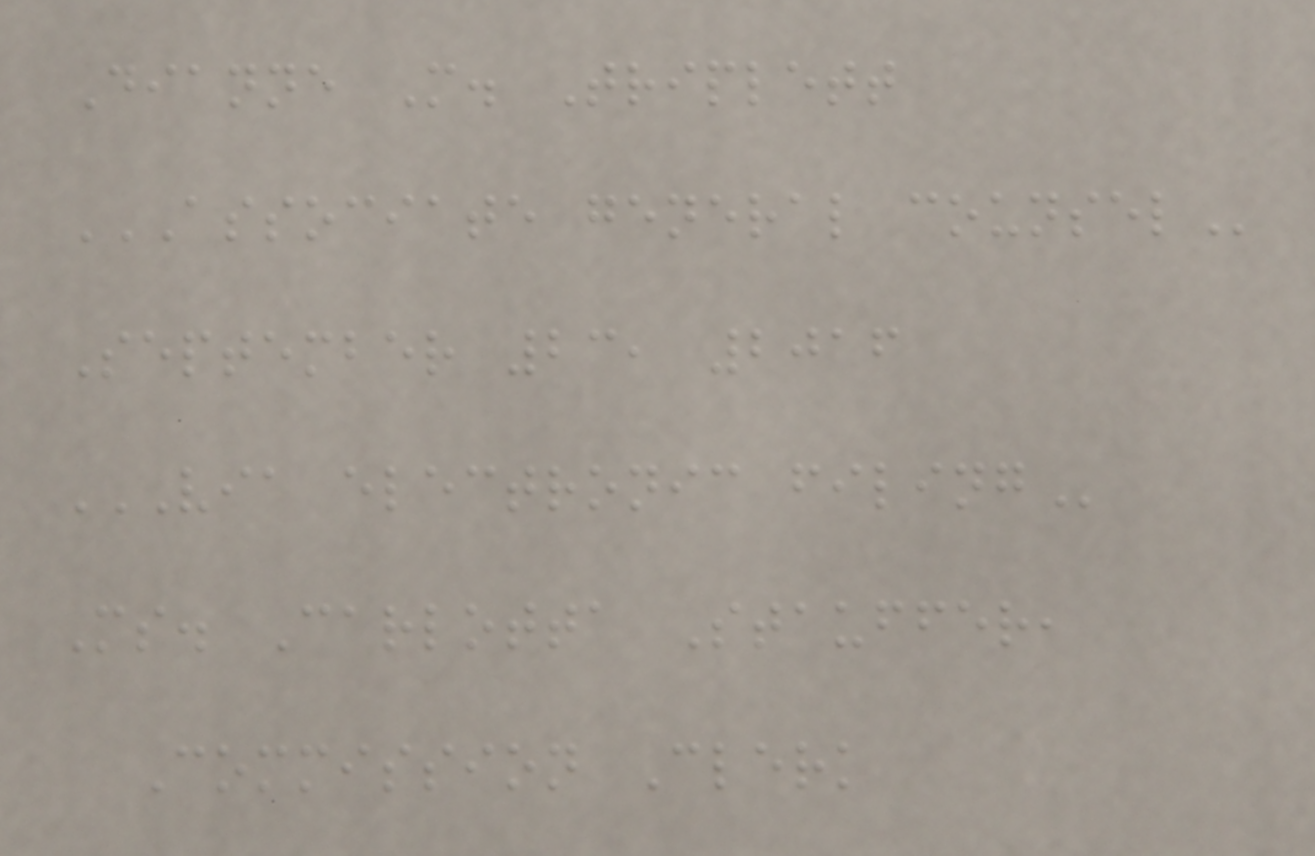Dianne M. Triplett
ASSOCIATE GENERAL COUNSEL
September 23, 2016
VIA ELECTRONIC FILING
Ms. Carlotta Stauffer,
Commission Clerk
